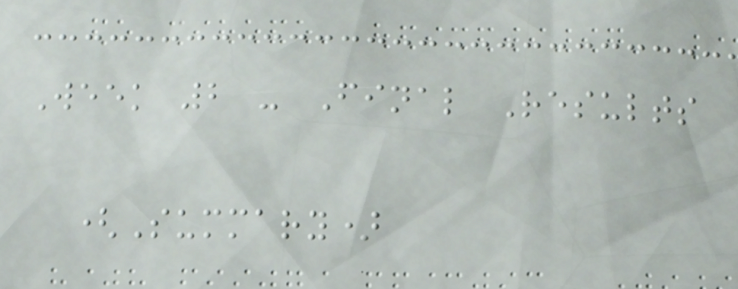Week 2 - Final Results
(Summary)
